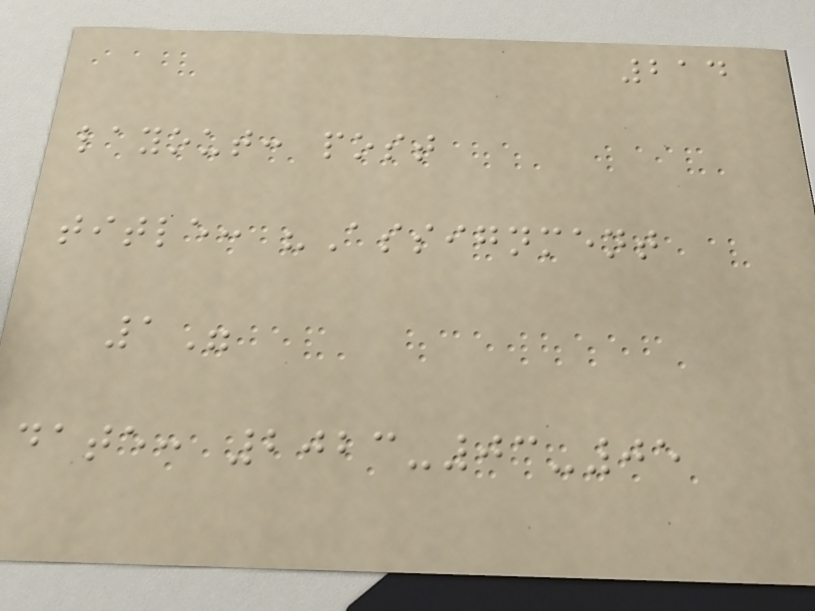214
layout: post
title: "Assignment
1"
date: 2023-03-05
